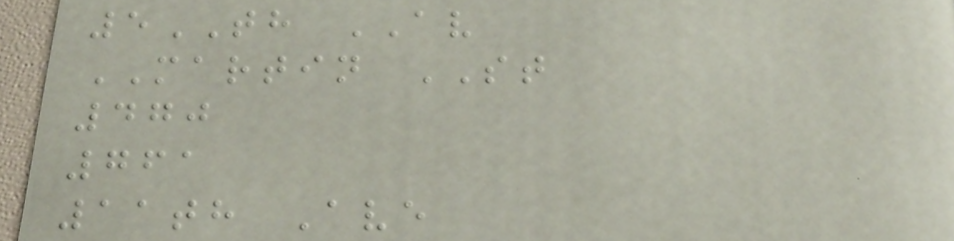5TH AV
MARTIN ST
470
761
11th Ave
